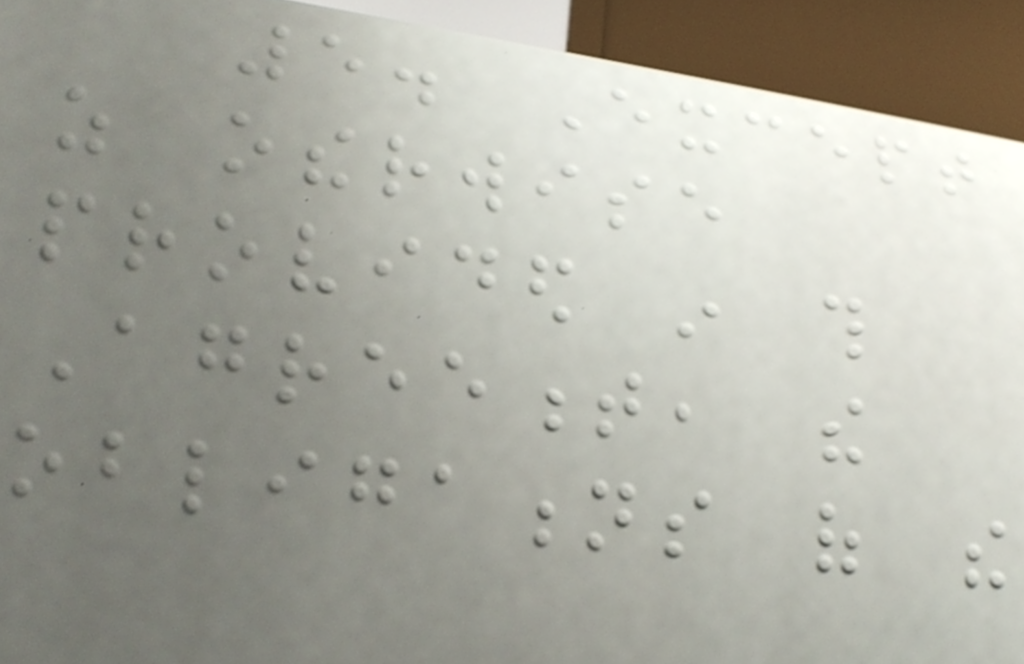5. Except
as otherwise
provided in this
Agreement, the
obligations of the
